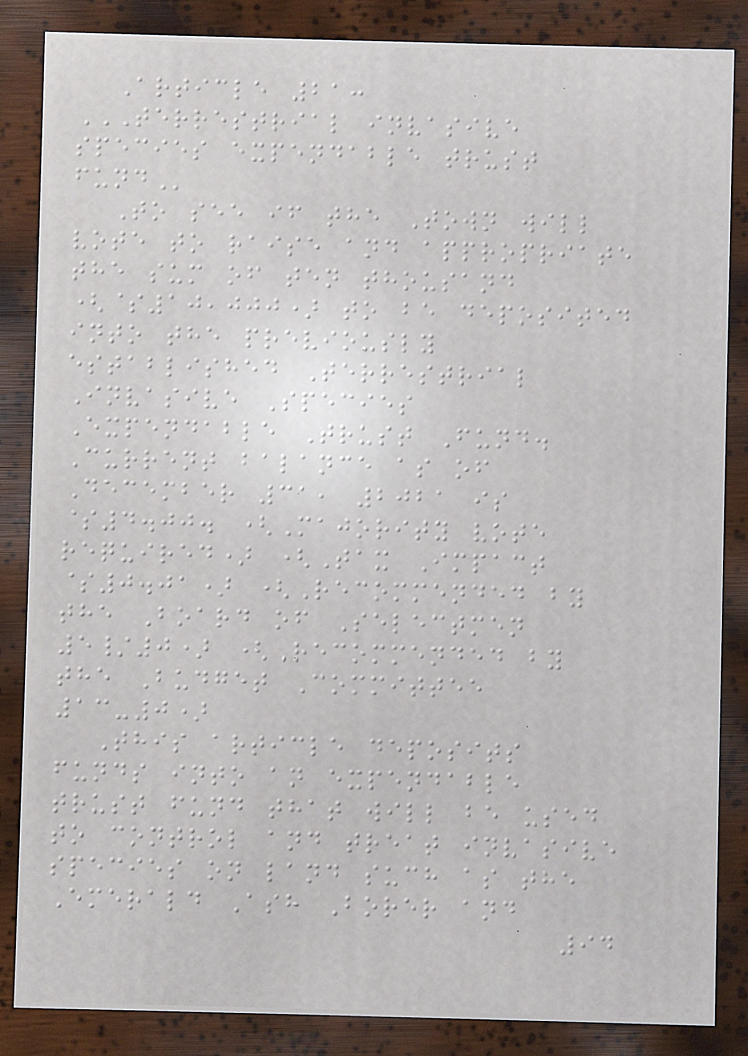Article 21:
TERRESTRIAL INVASIVE
SPECIES EXPENDABLE TRUST
FUND
To see if the Town will
vote to raise and appropriate
the sum of ten thousand
($10,000) to be deposited
into the previously
established Terrestrial
Invasive Species
Expendable Trust Fund.
Current balance as of
December 31, 2021 is
$4.00. (Majority vote
required) (Tax Impact
$0.01) (Recommended by
the Board of Selectmen
5/0) (Recommended by
the Budget Committee
13-0)
This article deposits
funds into an expendable
trust fund that will be used
to control and treat invasive
species on land such as the
Emerald Ash Borer and
94
